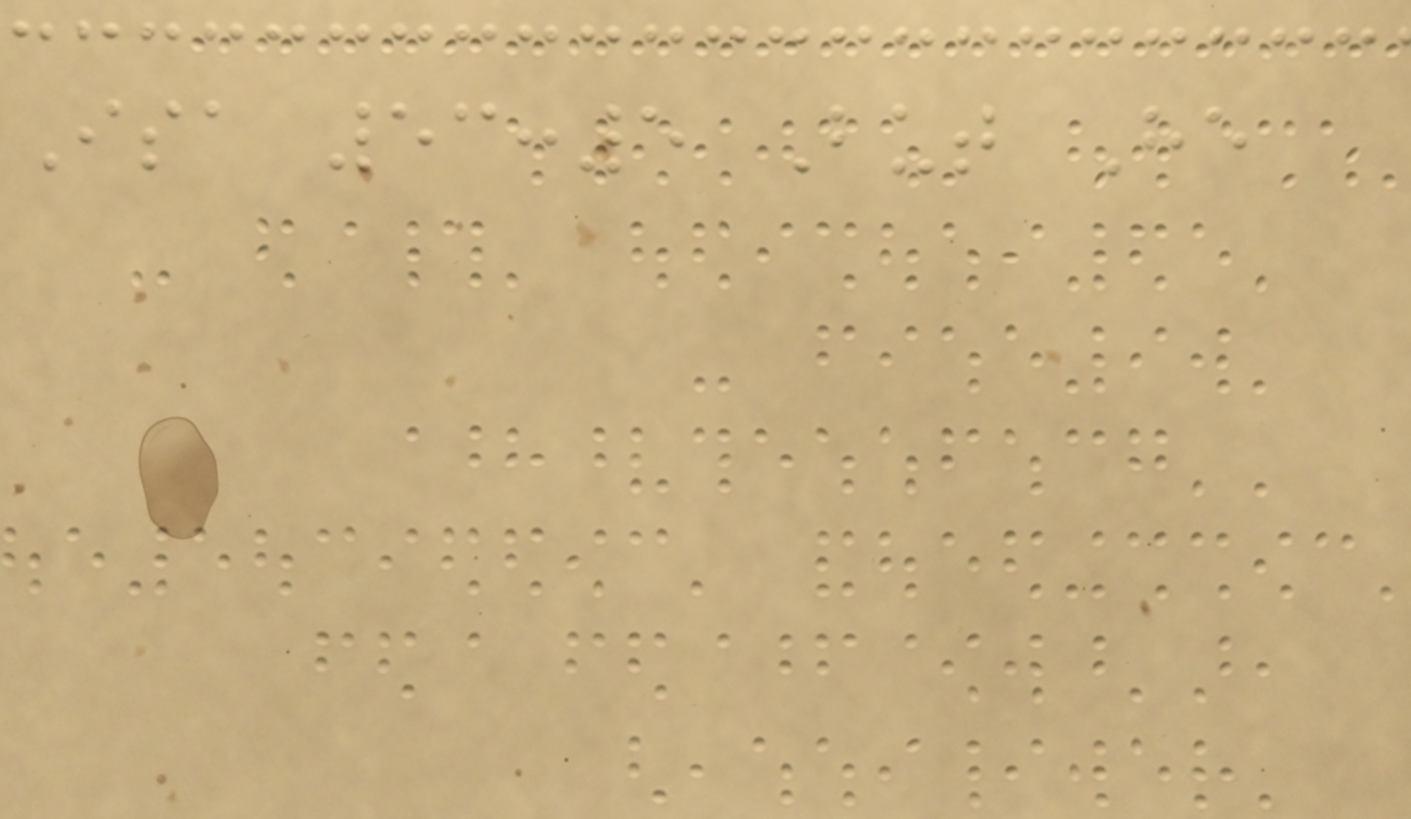Isa 53:5 But He
